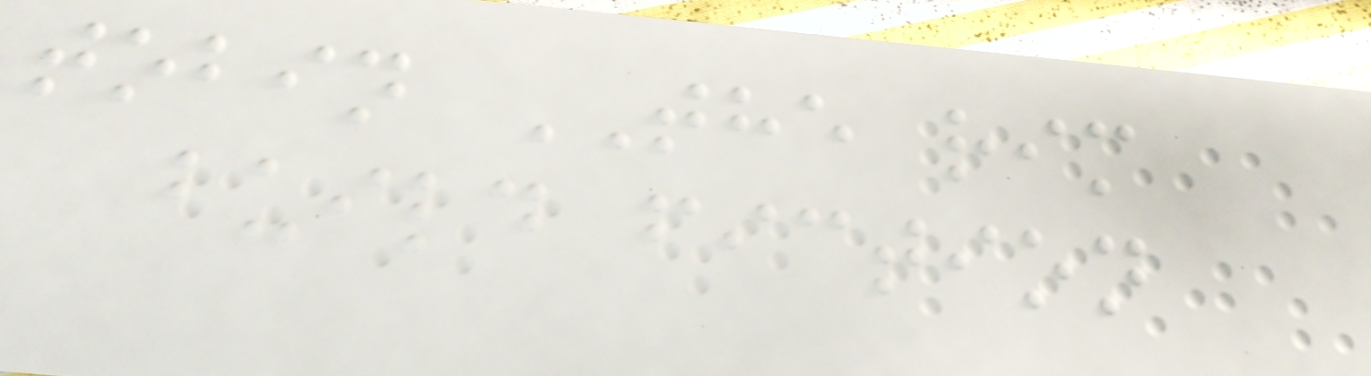tobin THE rim
build fiction
